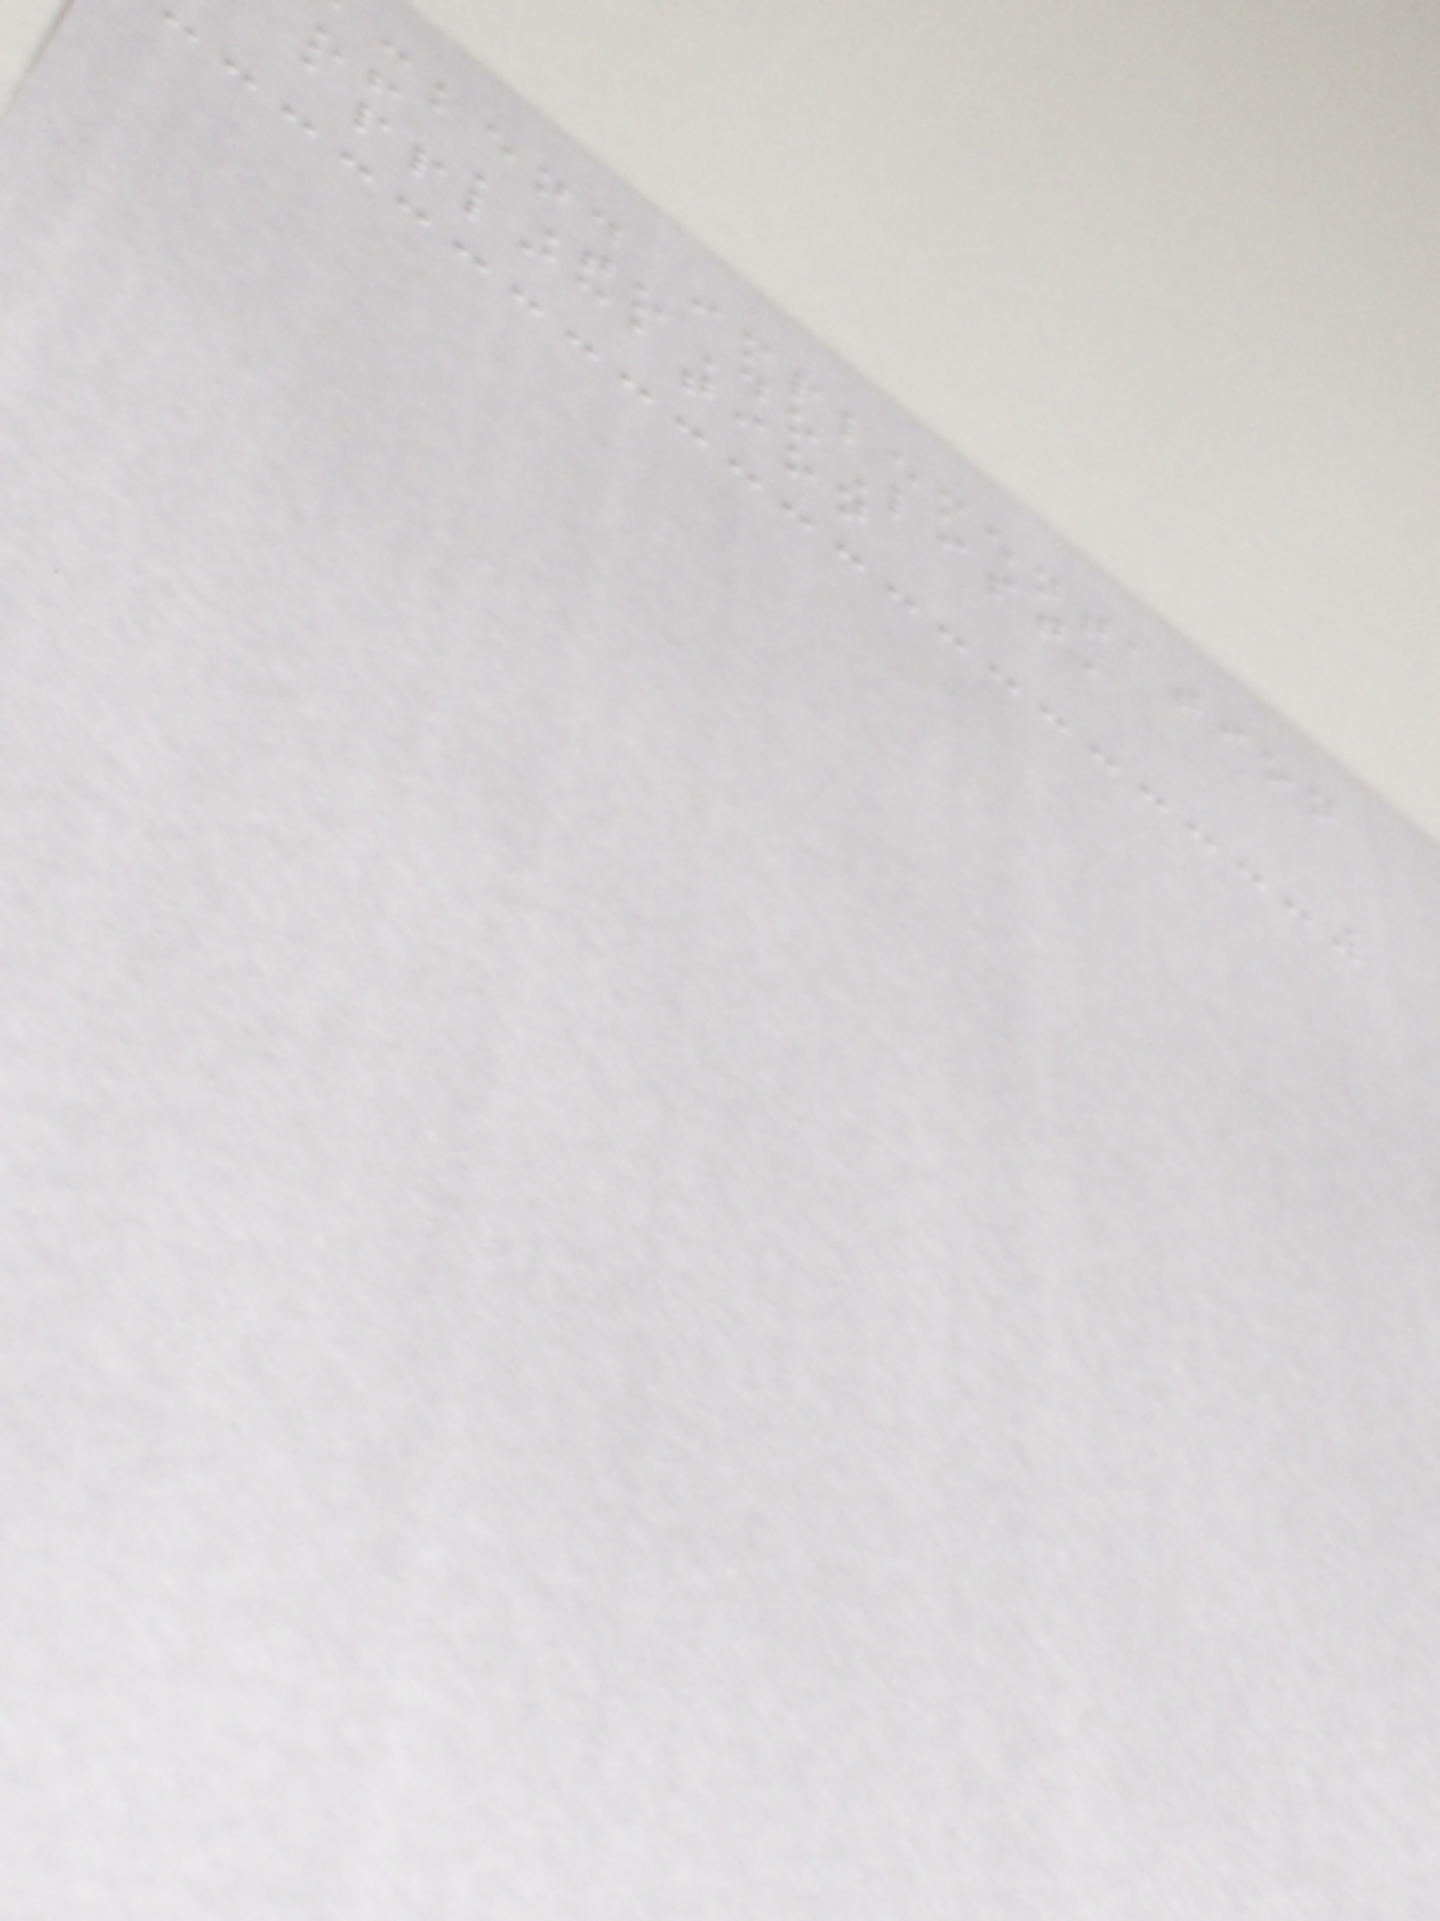ckend implementation
of 'ToDoList'
application
